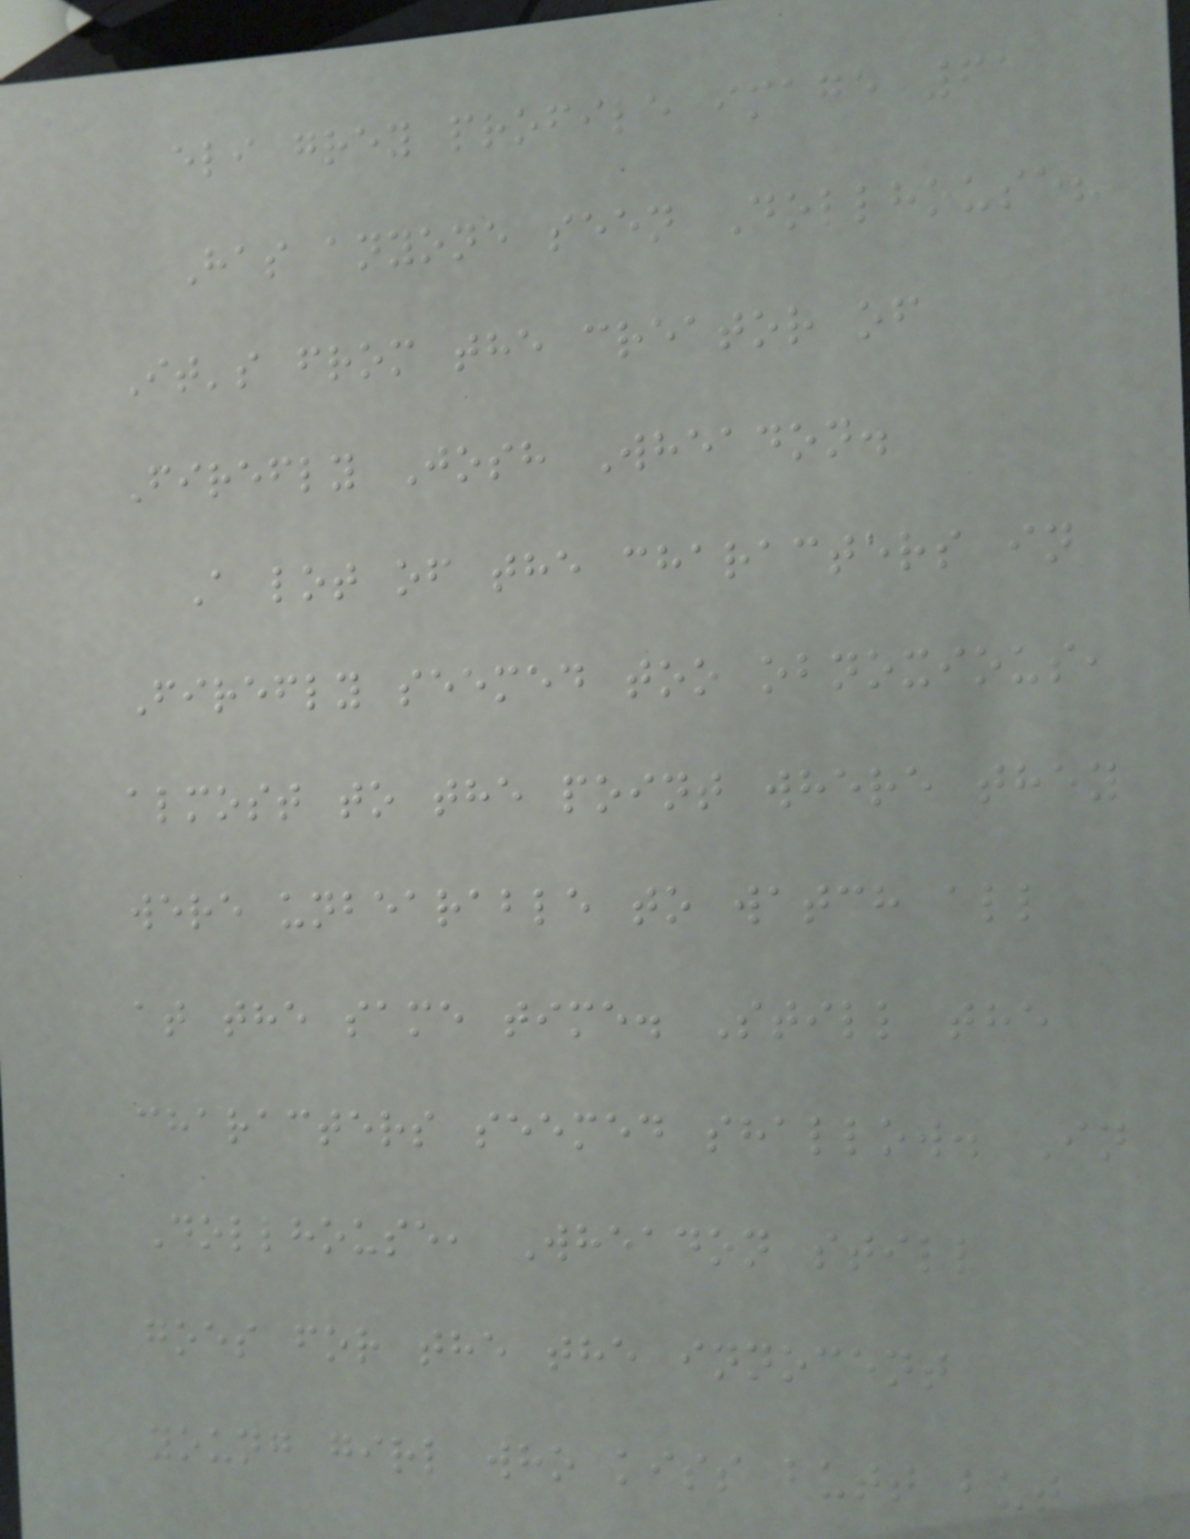eli grey profile image 61
Has anyone seen Dollhouse?
It's from the creator of
Firefly Josh Wheadon.
A lot of the characters in
Firefly seemed too obnoxious,
almost to the point where they
were unbearable to watch all
at the same time. Still the
characters seemed shallow. In
Dollhouse, Wheadon still
goes for the the innocent
young girl who kiss butt but
